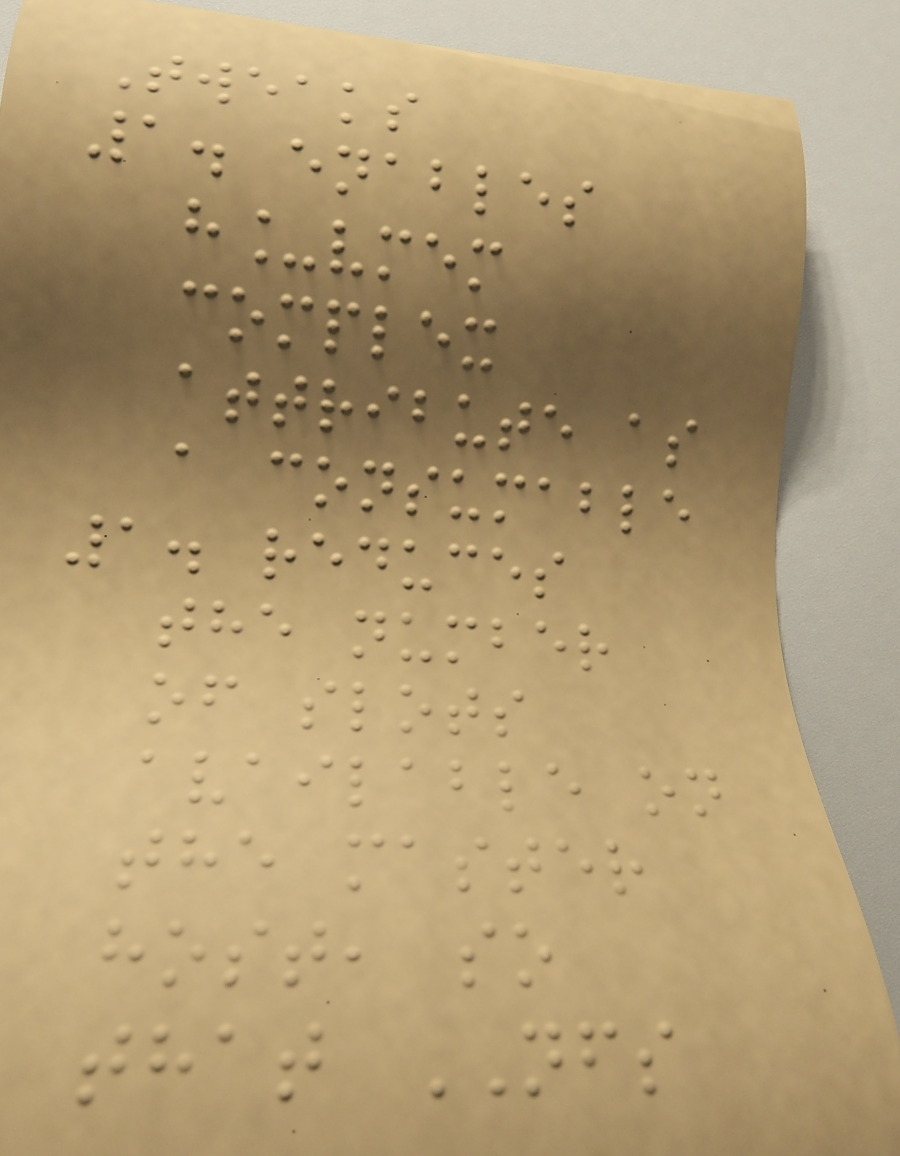Tweaks
1. enables
h_vmem
complex
attribute as
a consumable
1. reduces
the number
of slots
available on
the master
host, so
that NFS
